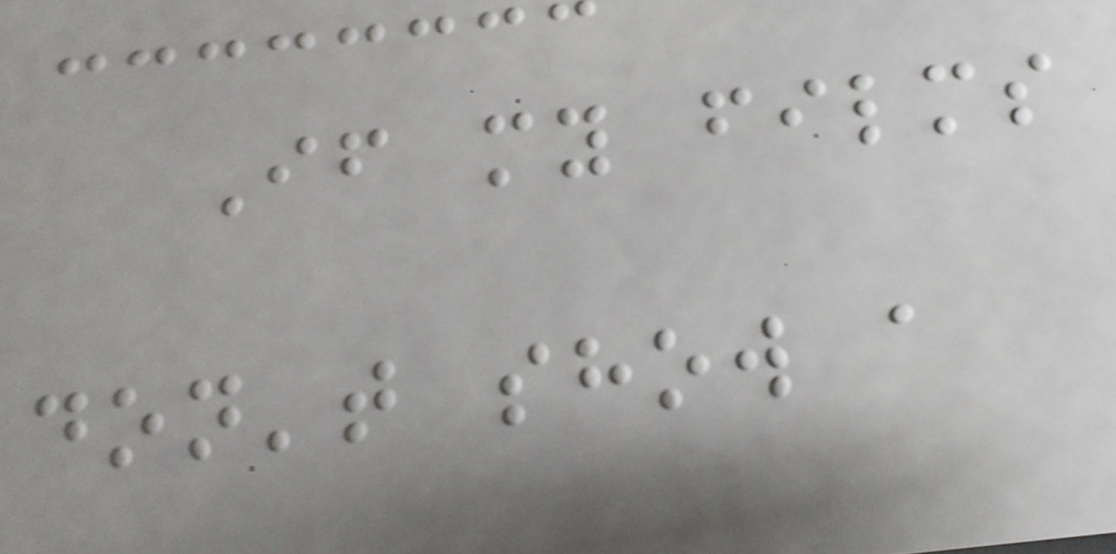If my films
don't show a
